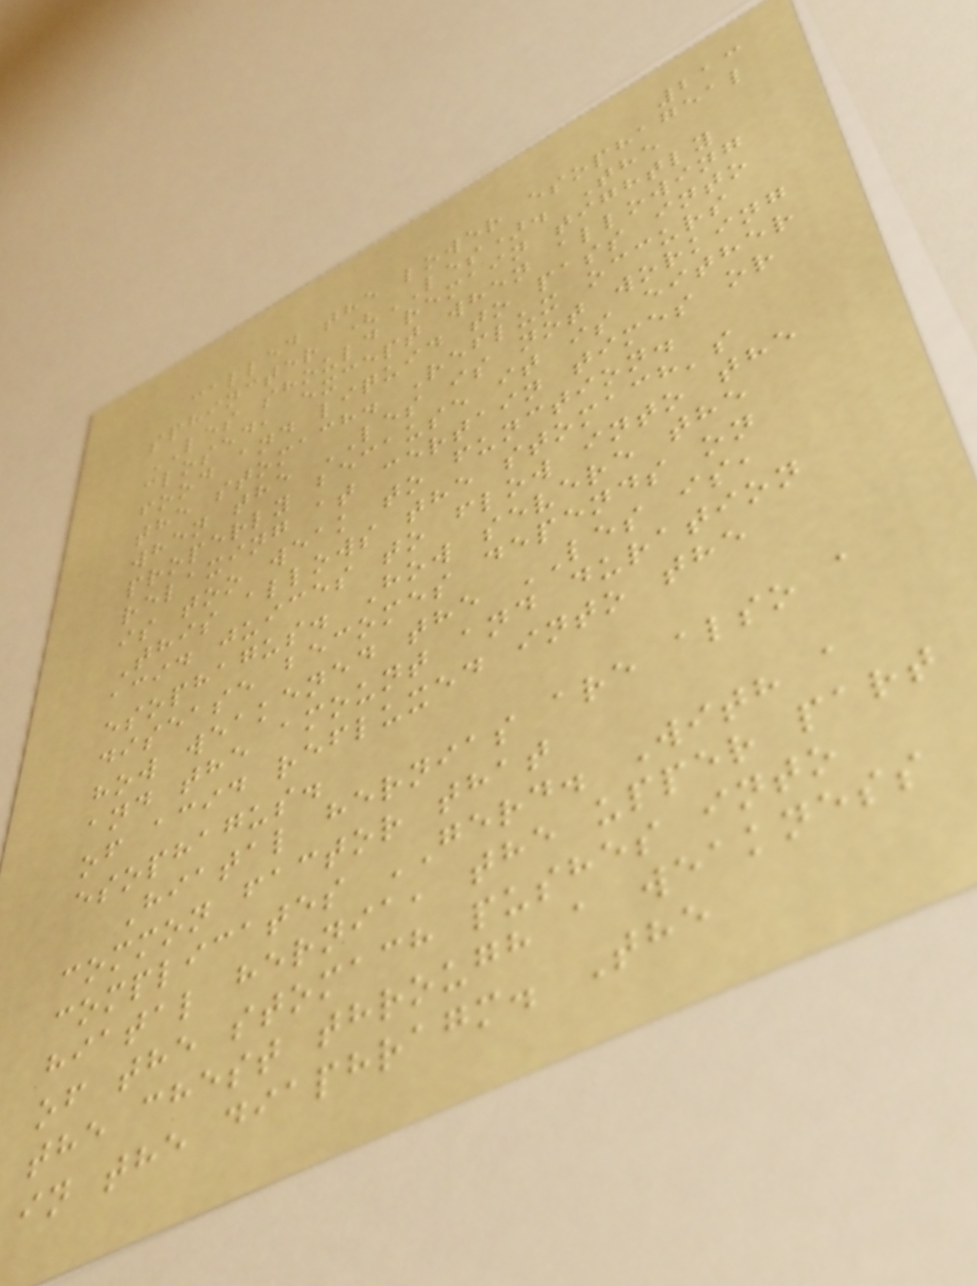213
called the lower esophageal
sphincter (LES). The
LES should remain tightly
closed, except when allowing
food and liquid to pass into
the stomach. Reflux occurs
when the LES is not working
properly because it is either
relaxing at certain times or
is too weak to function.
This allows the stomach's
acid juices to flow into the
esophagus. How severe the
disease becomes depends on
how weakened the LES is,
and the amount and duration
of acid refluxed into the
esophagus.
Hiatal hernias are also a
common factor that
complicates GERD. With a
hiatal hernia, the upper part
of the stomach pushes into
the chest through a weakness
in the diaphragm. The
